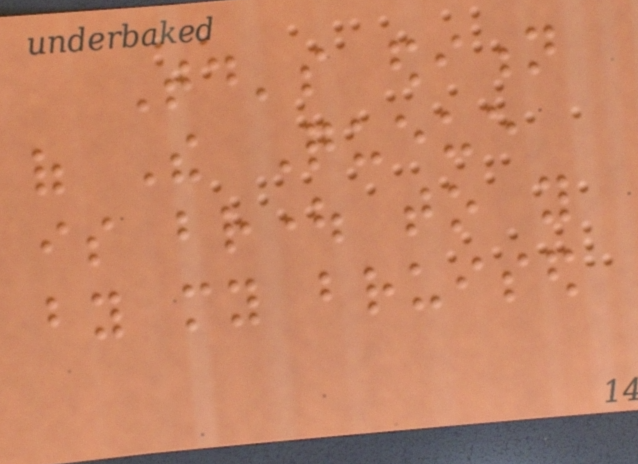Today's edition
of The Queue
is brought to you
by my bruised
